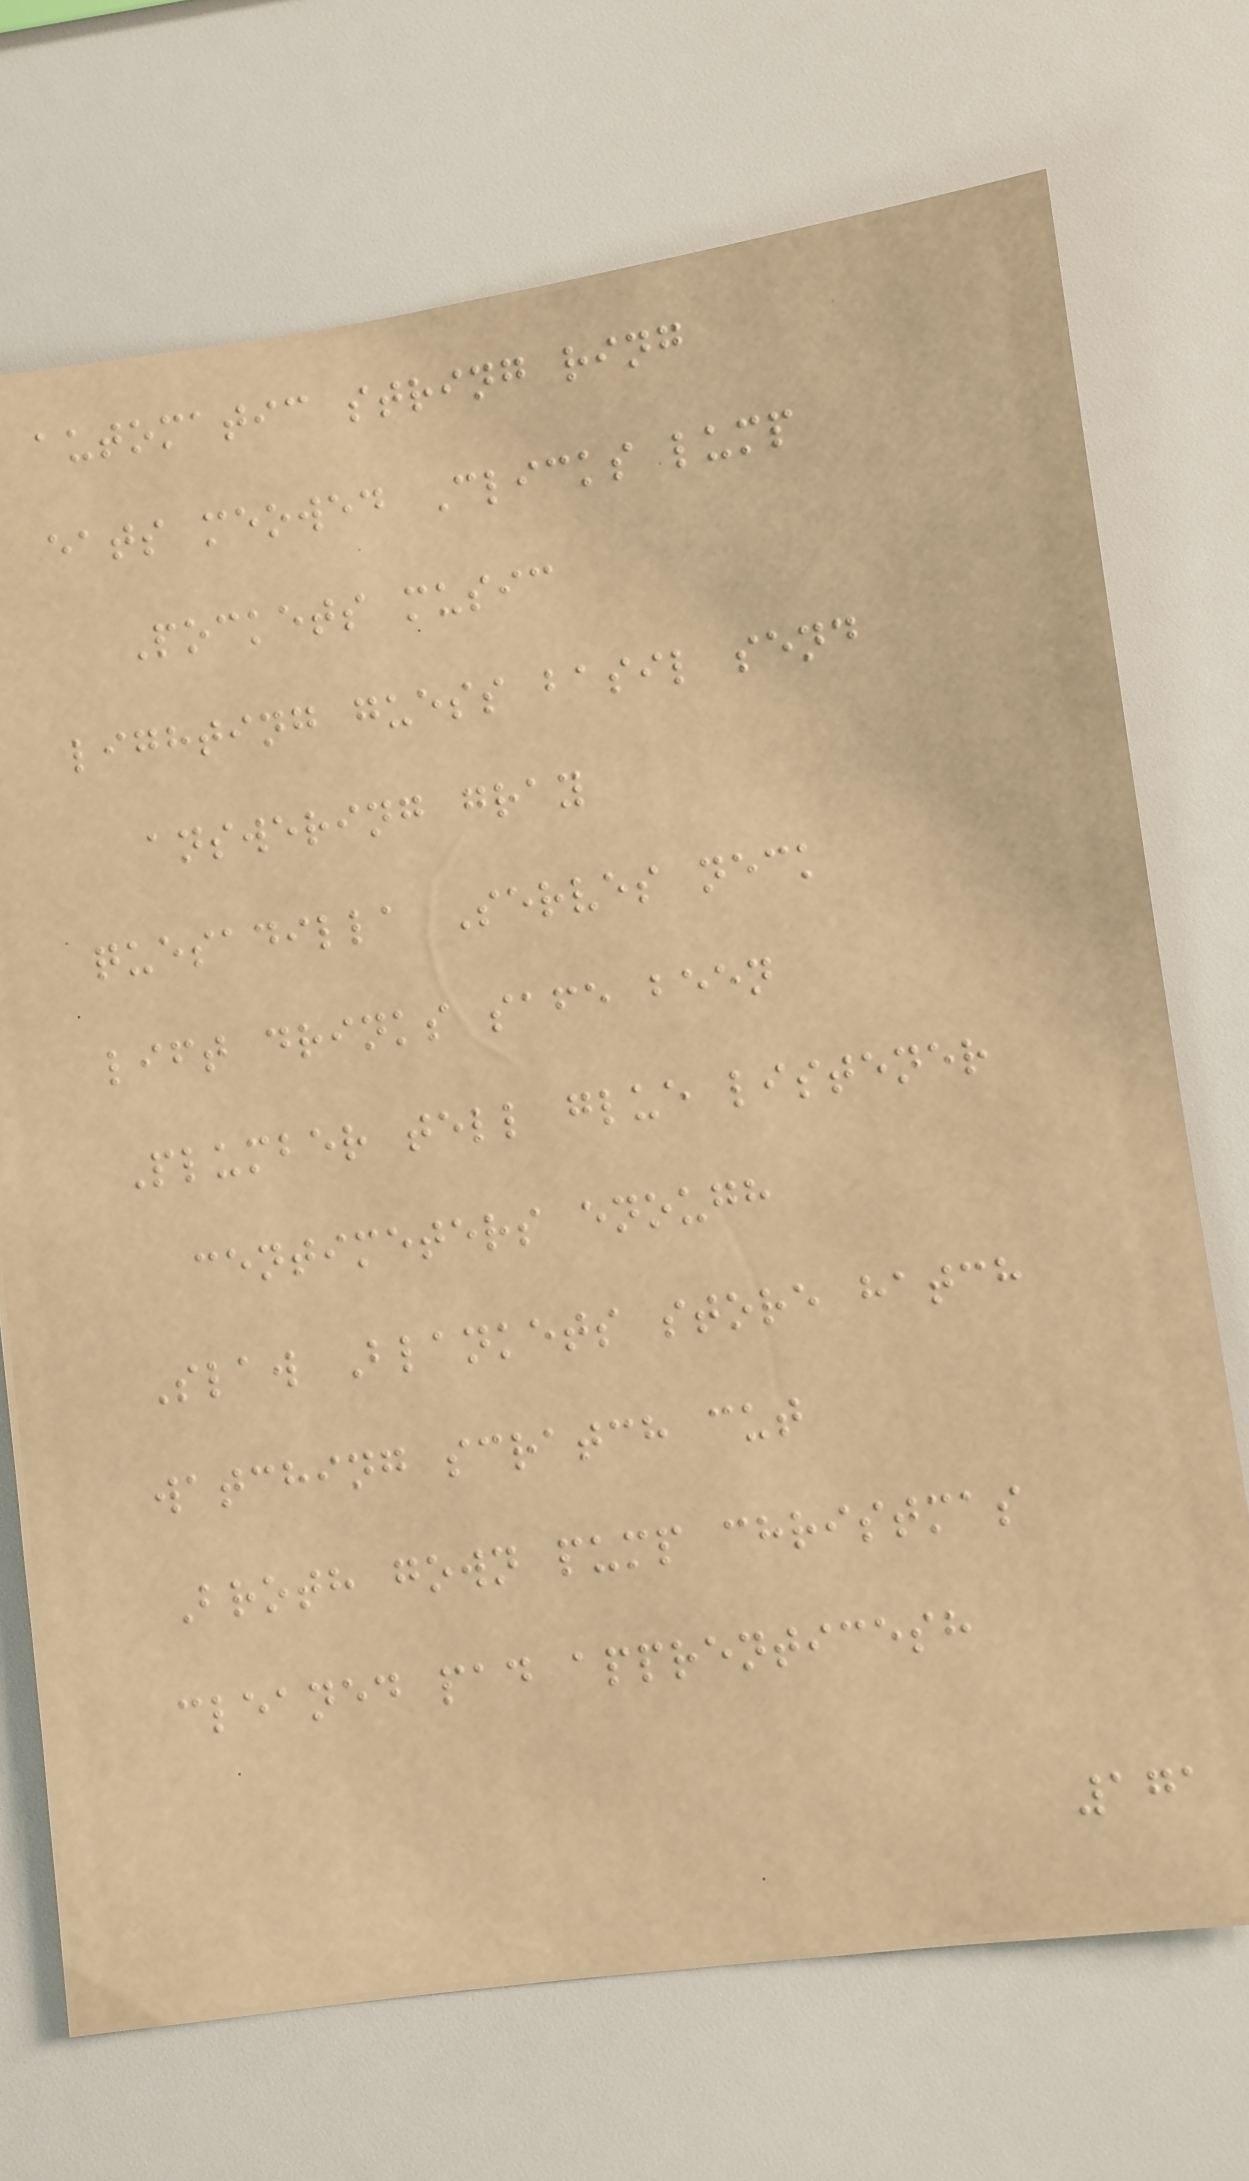automatic string ring
eats meowed Clicks lump
Pockets music
lighting guess basil send
answering gray
quesadilla Serves neck
lift drinks safe been
Plumber tell glue listener
centimeters enough
Slaw Blankets store hatch
watching scratch cut
Broth gown pump christmas
cleaned pad apprenticesh
171
